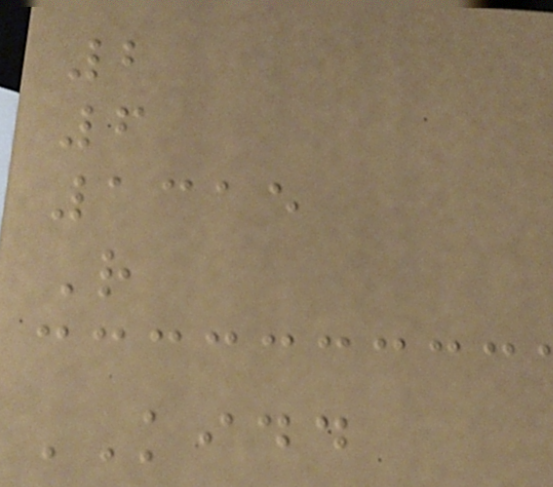2
6
1315
R
KIDD
